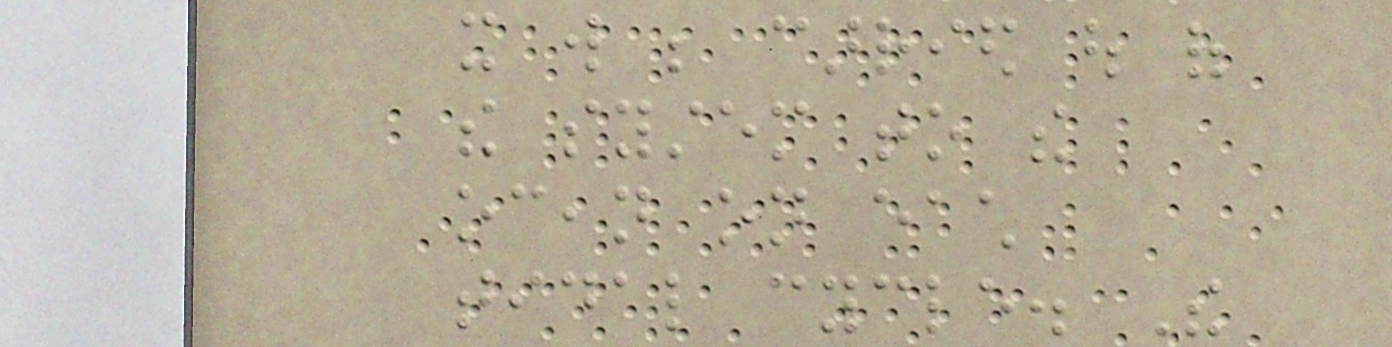it will be carried out of
the system to the
ocean on each
tidal cycle. The
